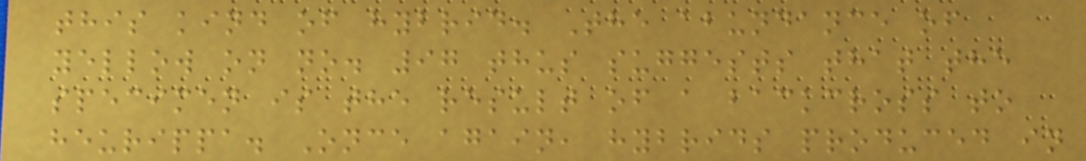this kind of hybrid. The abundance of
yellow on no. 97 thus suggests that the
specimen is the result of a backcross to
heurippa. Once again, hybrids produced in
